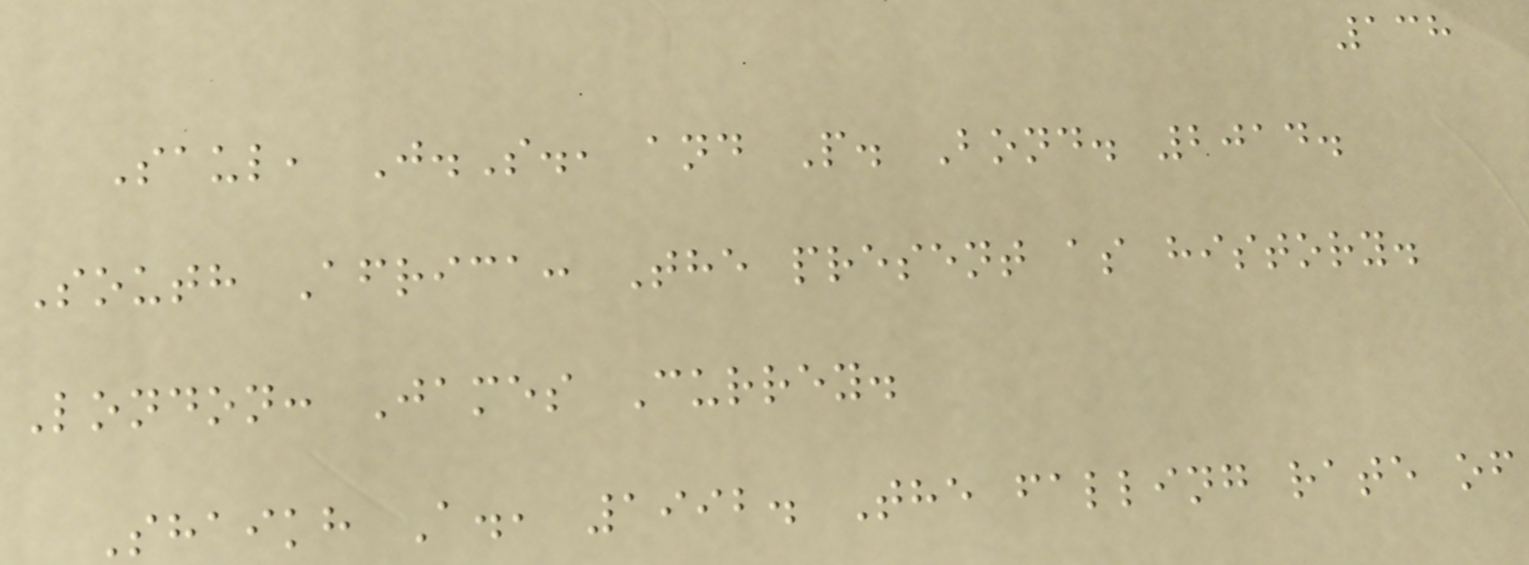138
Saul, J.S., and P. Bond. 2014.
South Africa: The present as history.
London: James Currey.
Shaikh A., 1992. The falling rate of
